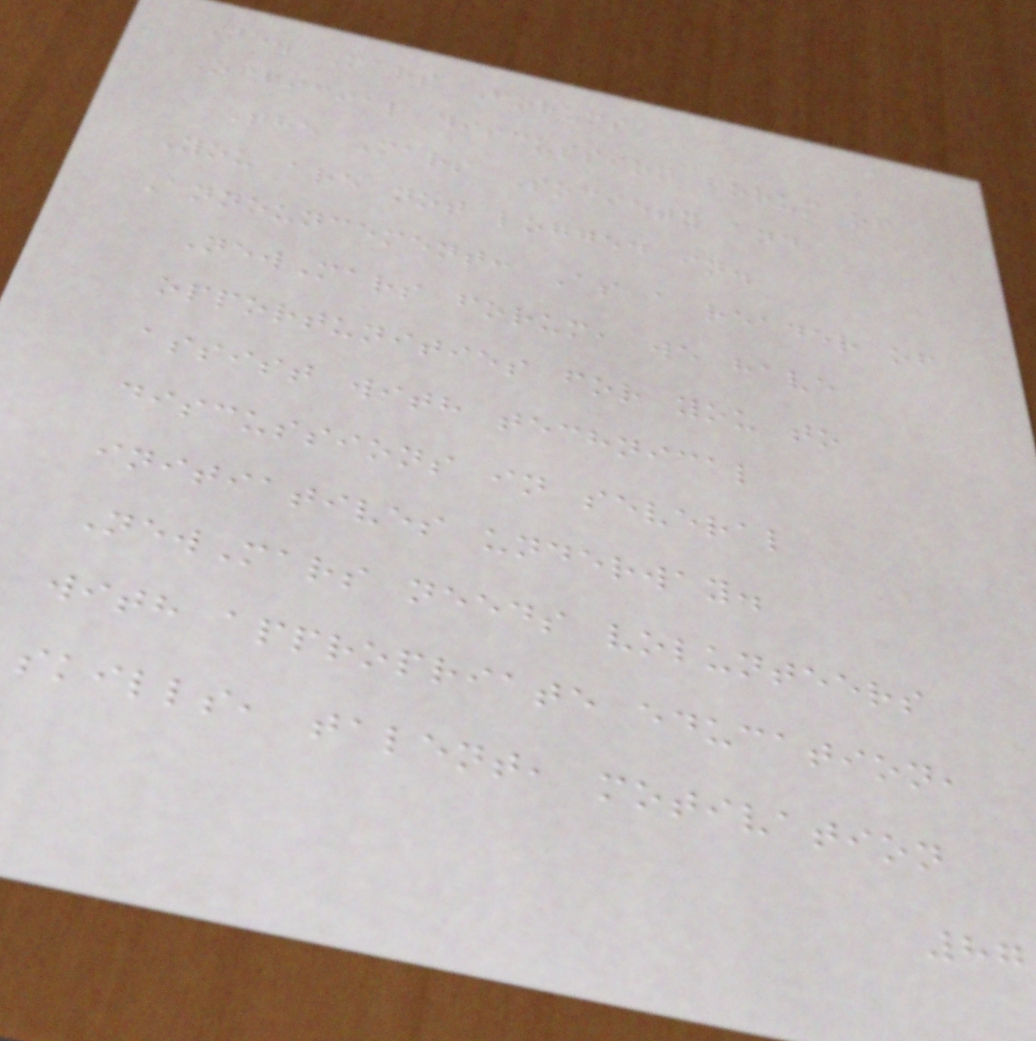New Mars Forums
Official discussion forum of
The Mars Society and
You are not logged in.
Announcement: As a reader of
NewMars forum, we have
opportunities for you to
assist with technical
discussions in several
initiatives underway.
NewMars needs volunteers
with appropriate education,
skills, talent, motivation
87
